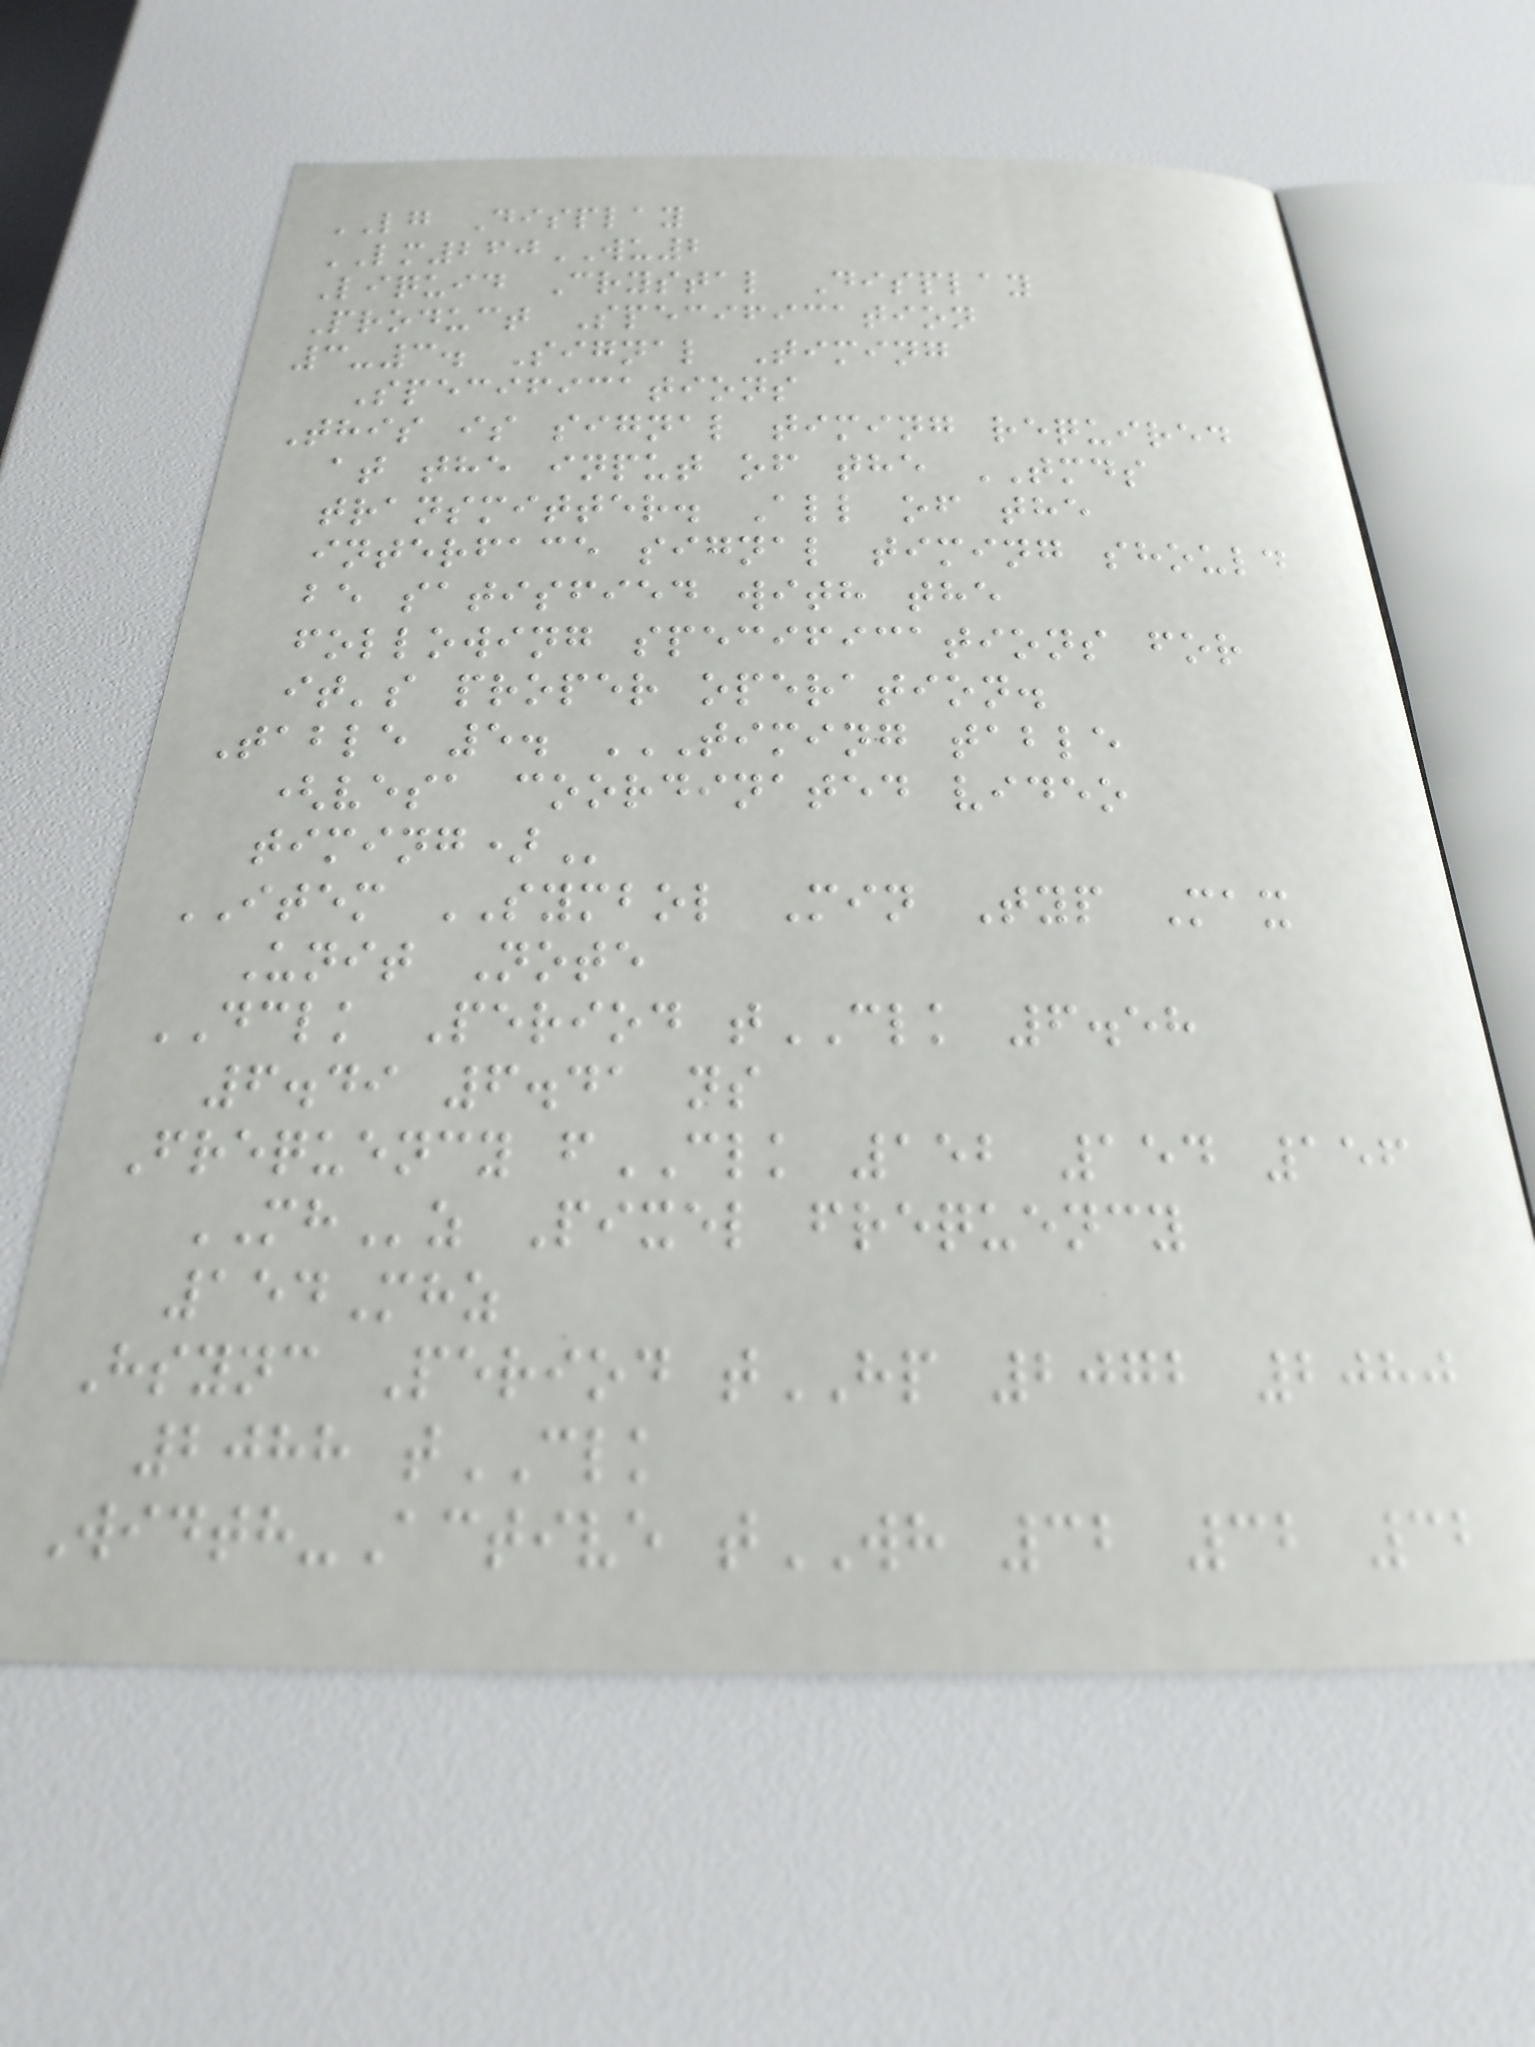LG Display
LM260WU2
Liquid Crystal Display
Product Specification
3-3. Signal Timing
Specifications
This is signal timing required
at the input of the TMDS
transmitter. All of the
interface signal timing should
be satisfied with the
following specifications for
it's proper operation.
Table 5. TIMING TABLE
(VESA COORDINATED VIDEO
TIMING)
ITEM SYMBOL Min Typ Max
Unit Note
DCLK Period tCLK 6.58
6.49 6.41 ns
Frequency fCLK 152 154 156
MHz Pixel frequency
154Mhz
Hsync Period tHP 2072 2080
2088 tCLK
Width-Active tWH 32 32 32
